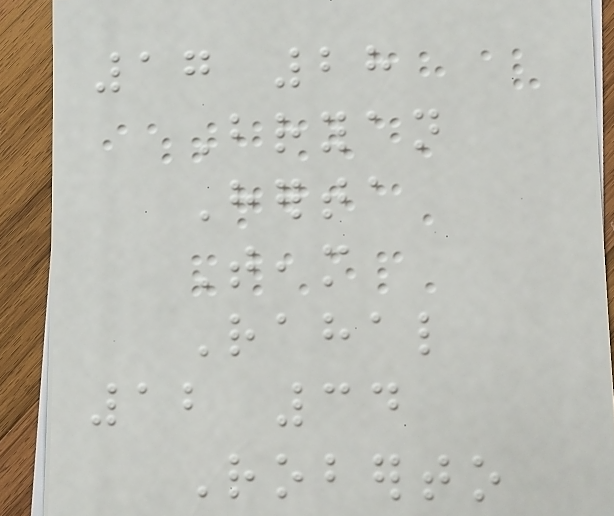17 28
Bryan
Herta
Team
Rahal
12 34
Roberto
